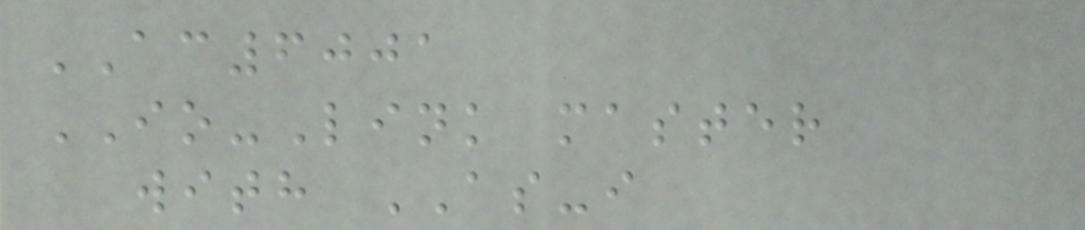AC6001
IO-Link master
with AS-i
